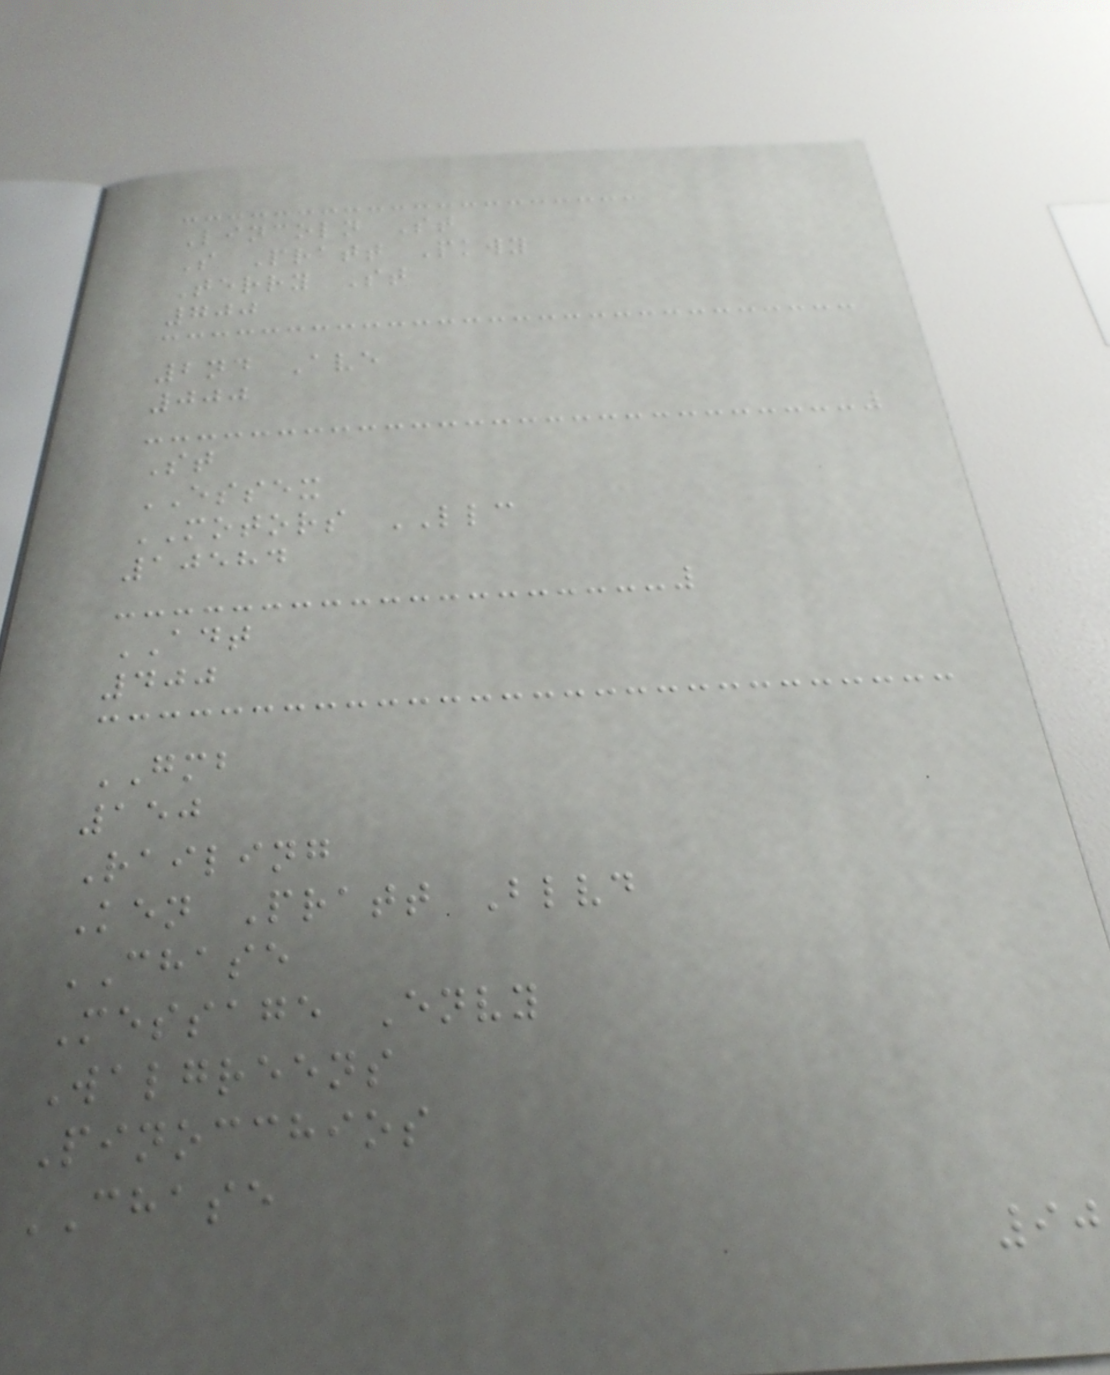Lincoln St
S Pratt Pkwy
Terry St
700
2nd Ave
000
St
ESSEX
MOTORS LLC
10584
ADT
400
GMB
150
Railing
Ken Pratt Blvd
CHASE
Message Envy
Walgreens
Pinocchios
CHASE
90
